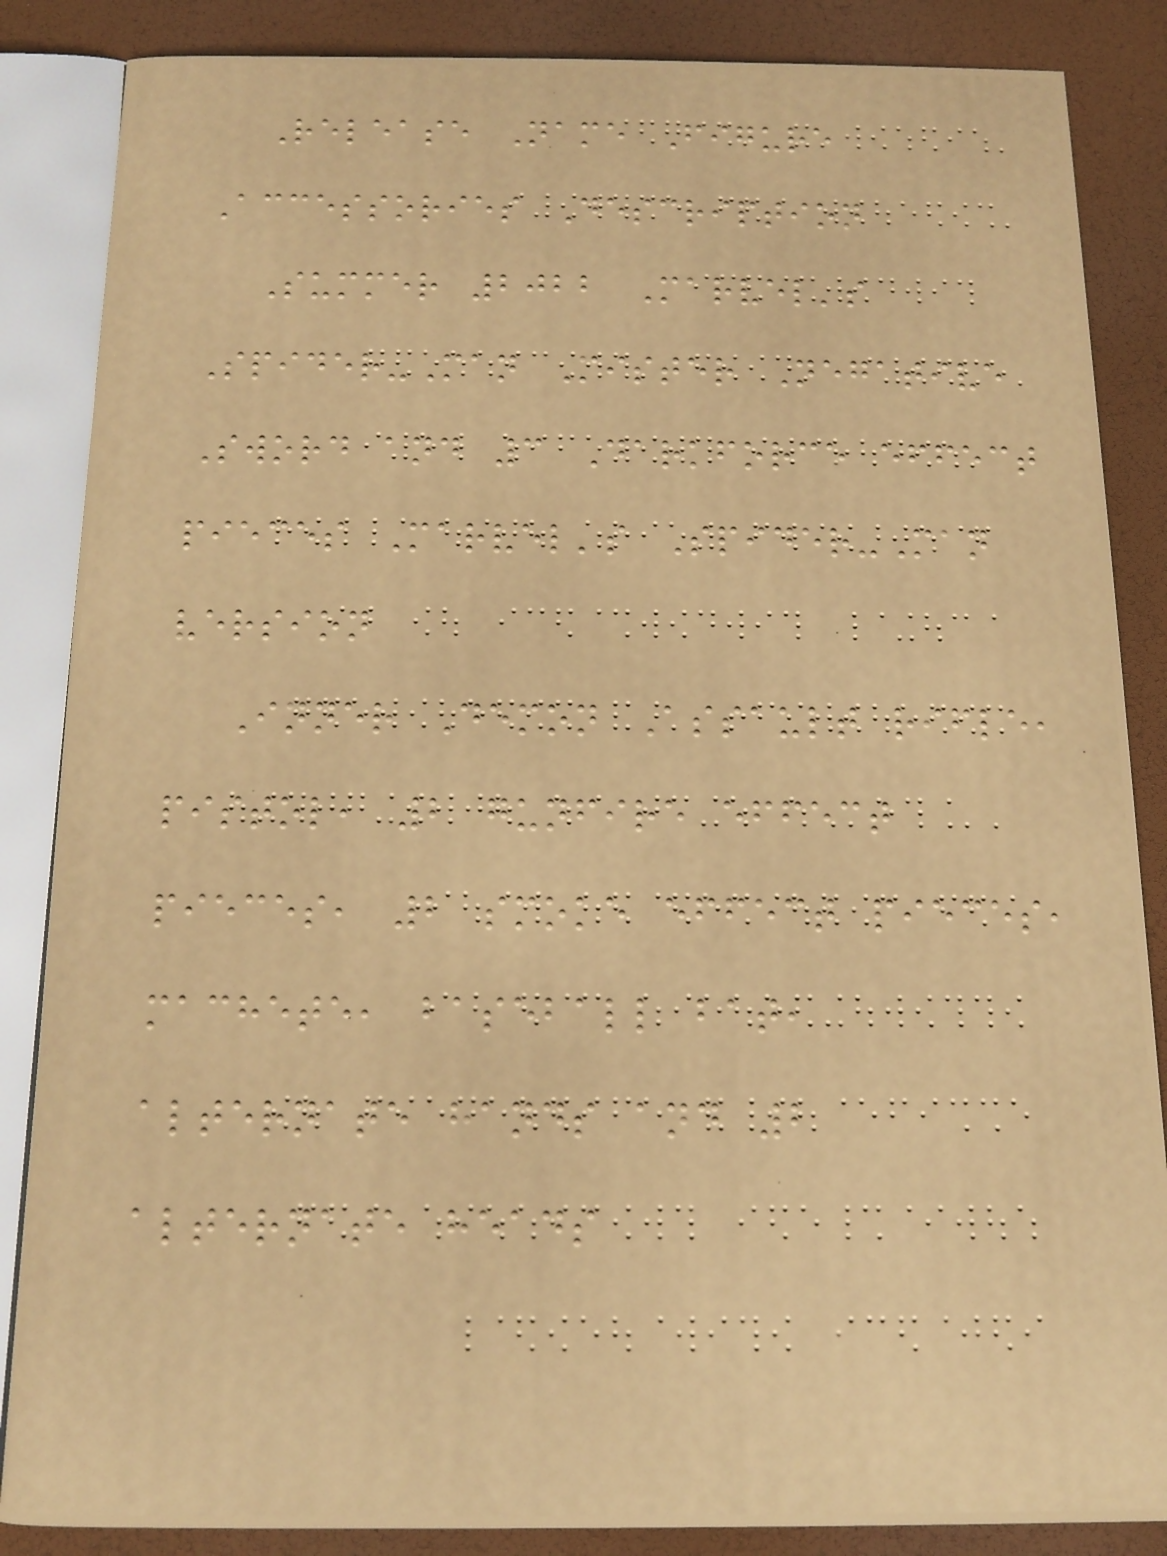Release Name Figure
Accessories Description
Summer 2022 Marvel's
Spider-Man Mister Negative
Sword and 3 Darkforce effect
pieces Marvel's Spider-Man
version
Inner Demon Assault rifle,
pistol, 2 gunfire effect
pieces, 2 smoke effect pieces,
machete, baseball bat,
alternate hands and 2
alternate heads
